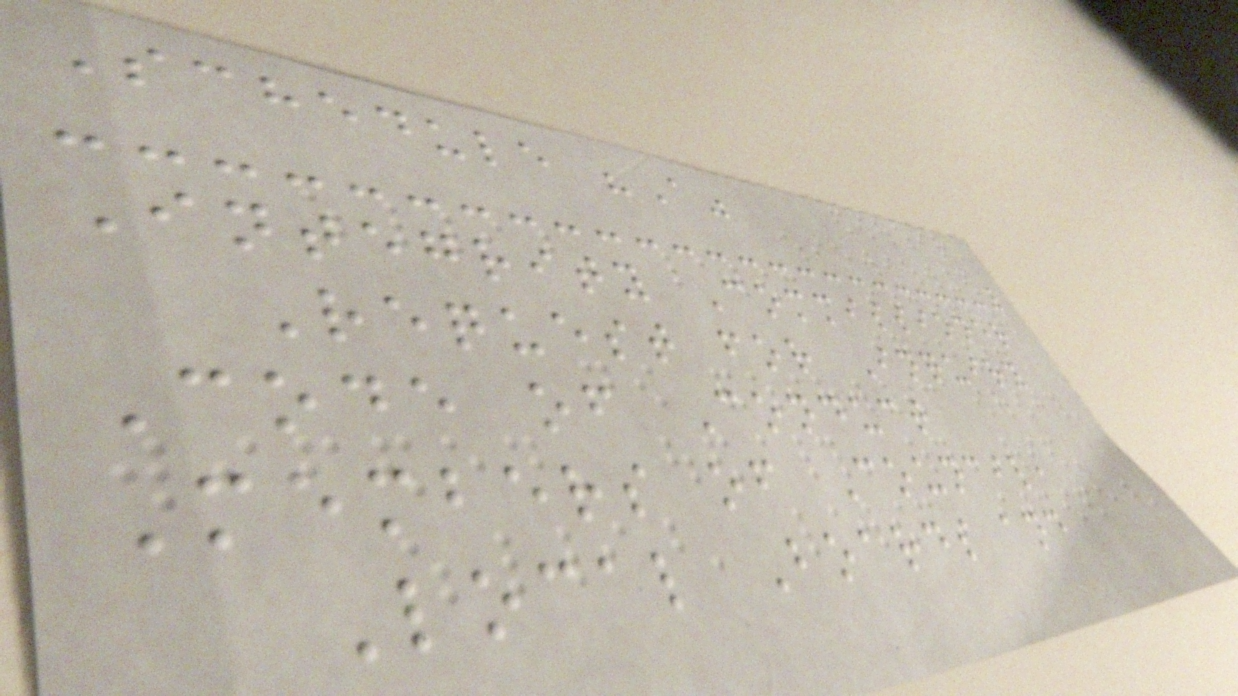Schedule "A"
Integrity Commissioner
Request for Inquiry
Code of Conduct
Members of Council,
Local Boards and
